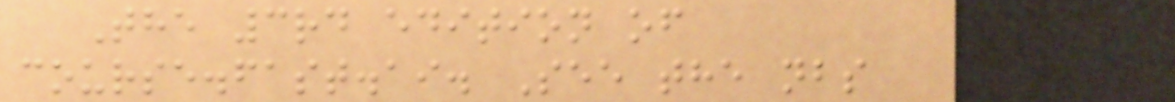The 3rd edition of
course.fast.ai. See the nbs
